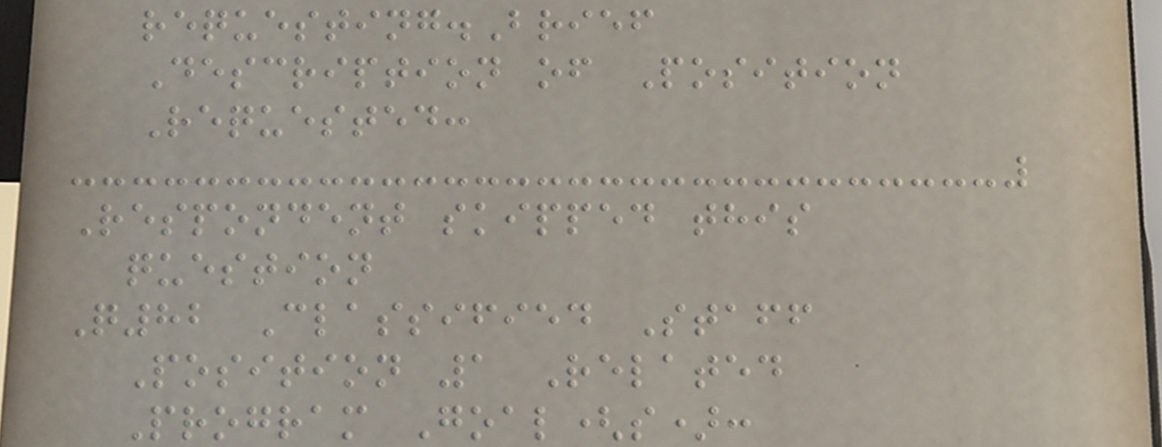requesting.Brief
Description of Position
Requested:
Respondent skipped this
question
Q82 Classified Staff
Position 1 Related
Program Goal(s):
